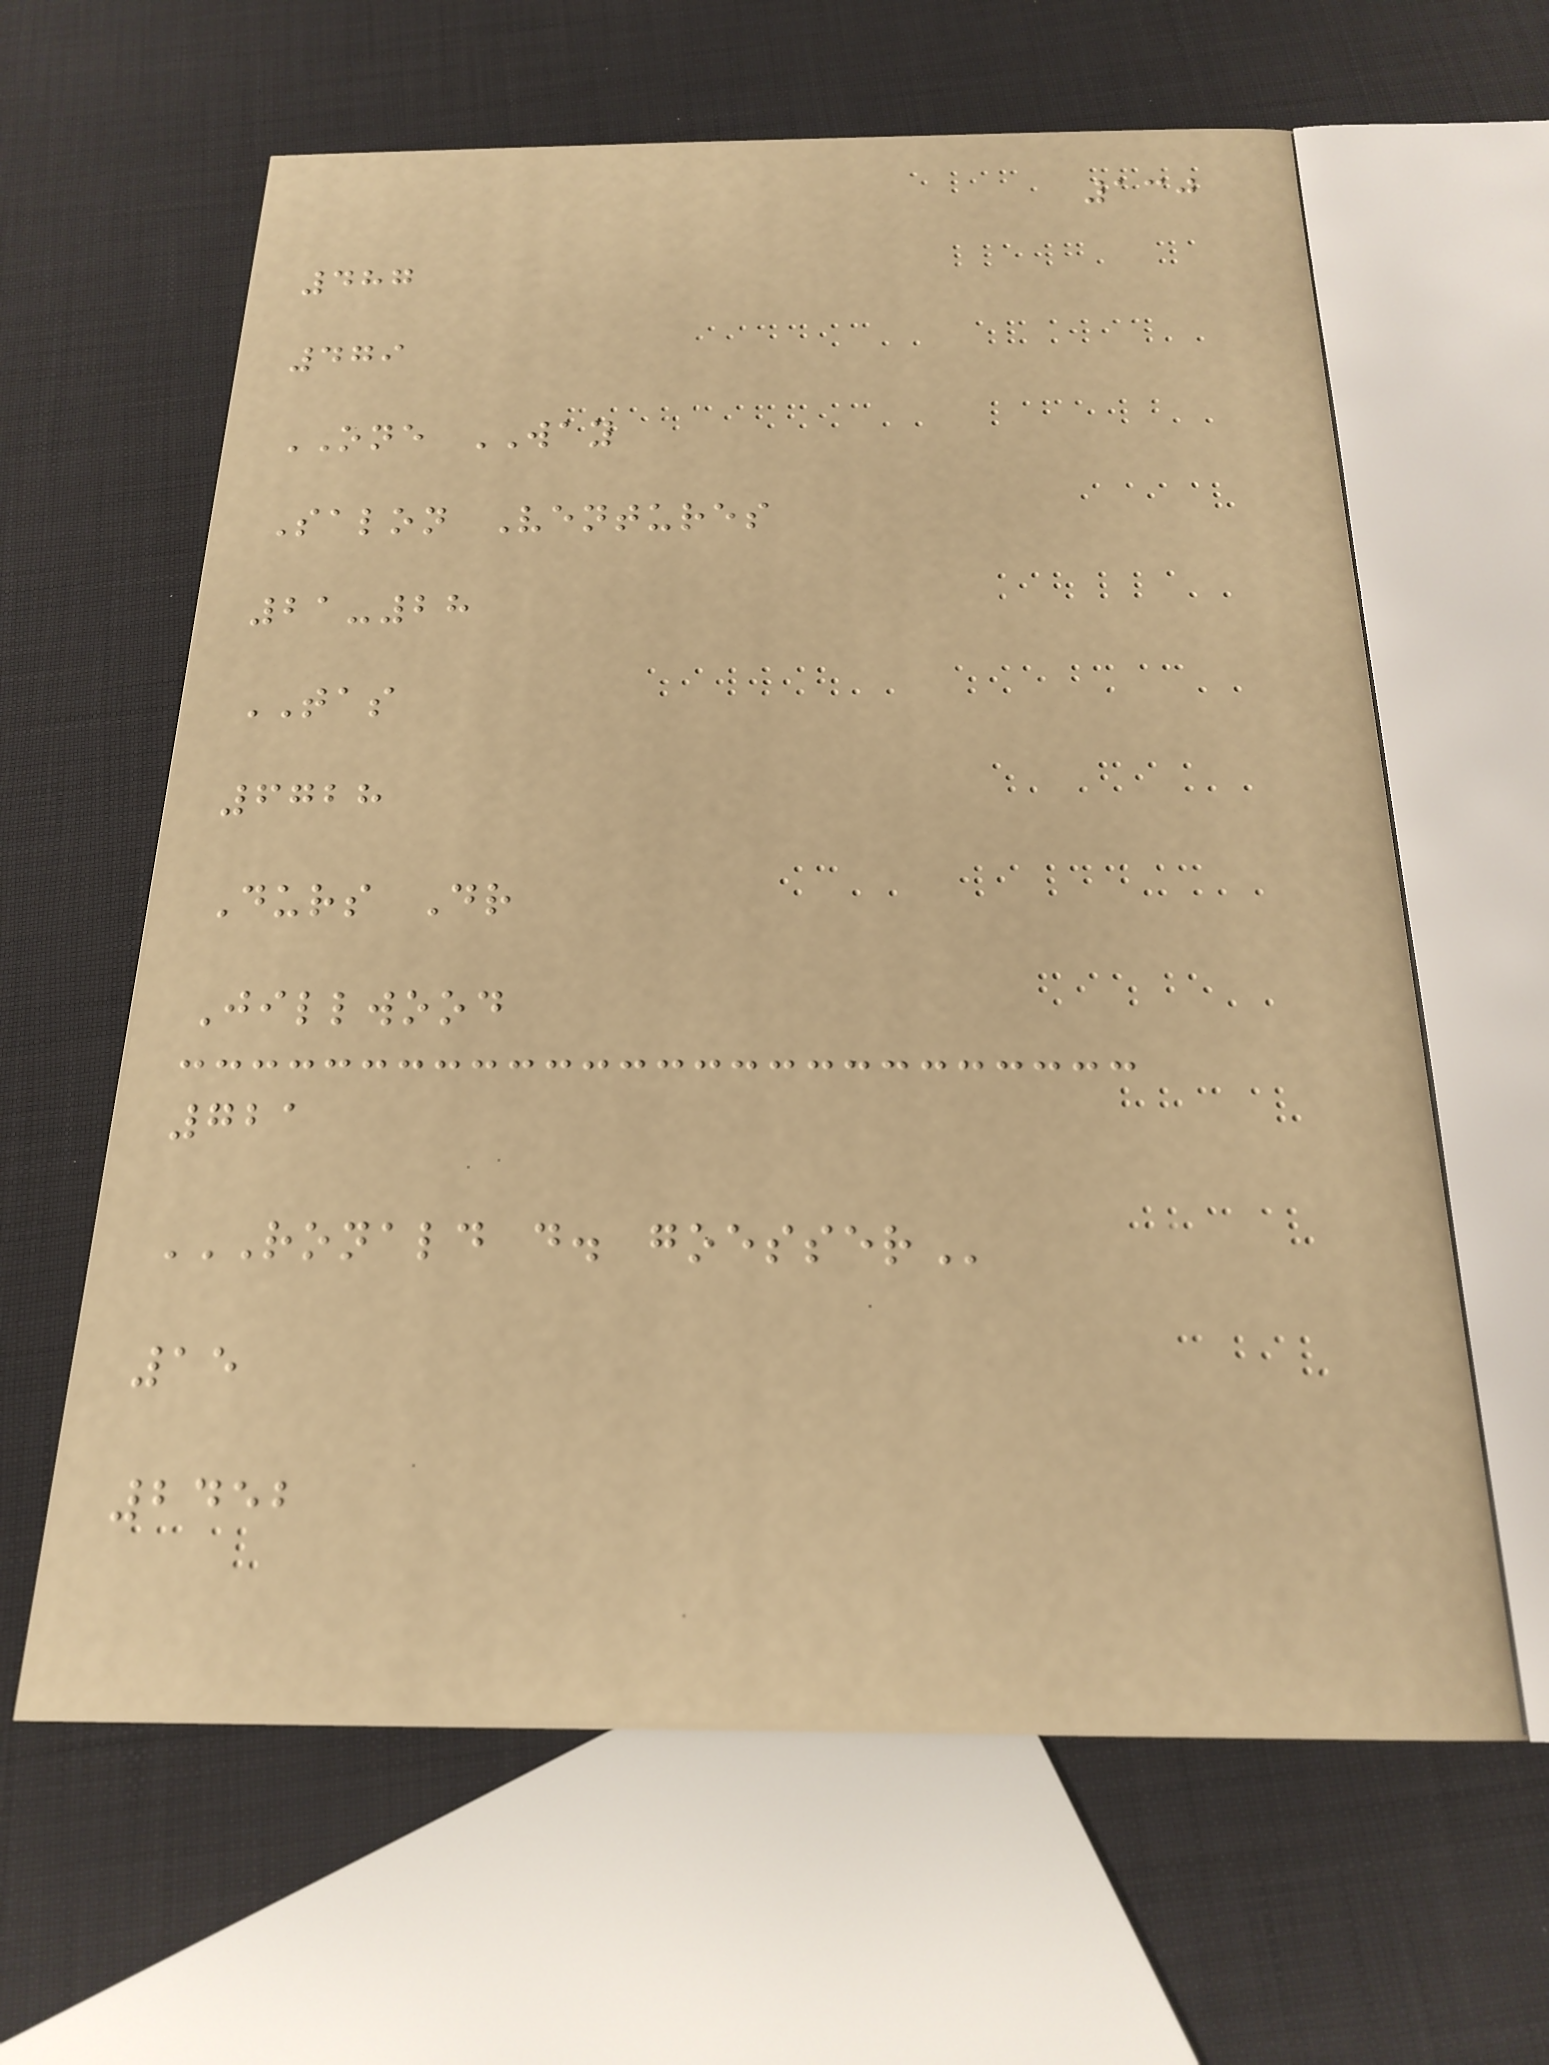130
487
479
ONE WAY
Salon Ventures
21-28
TAS
6728
Durs Dr
Jillwood
721
RONALD D. GOESSER
15
2452
